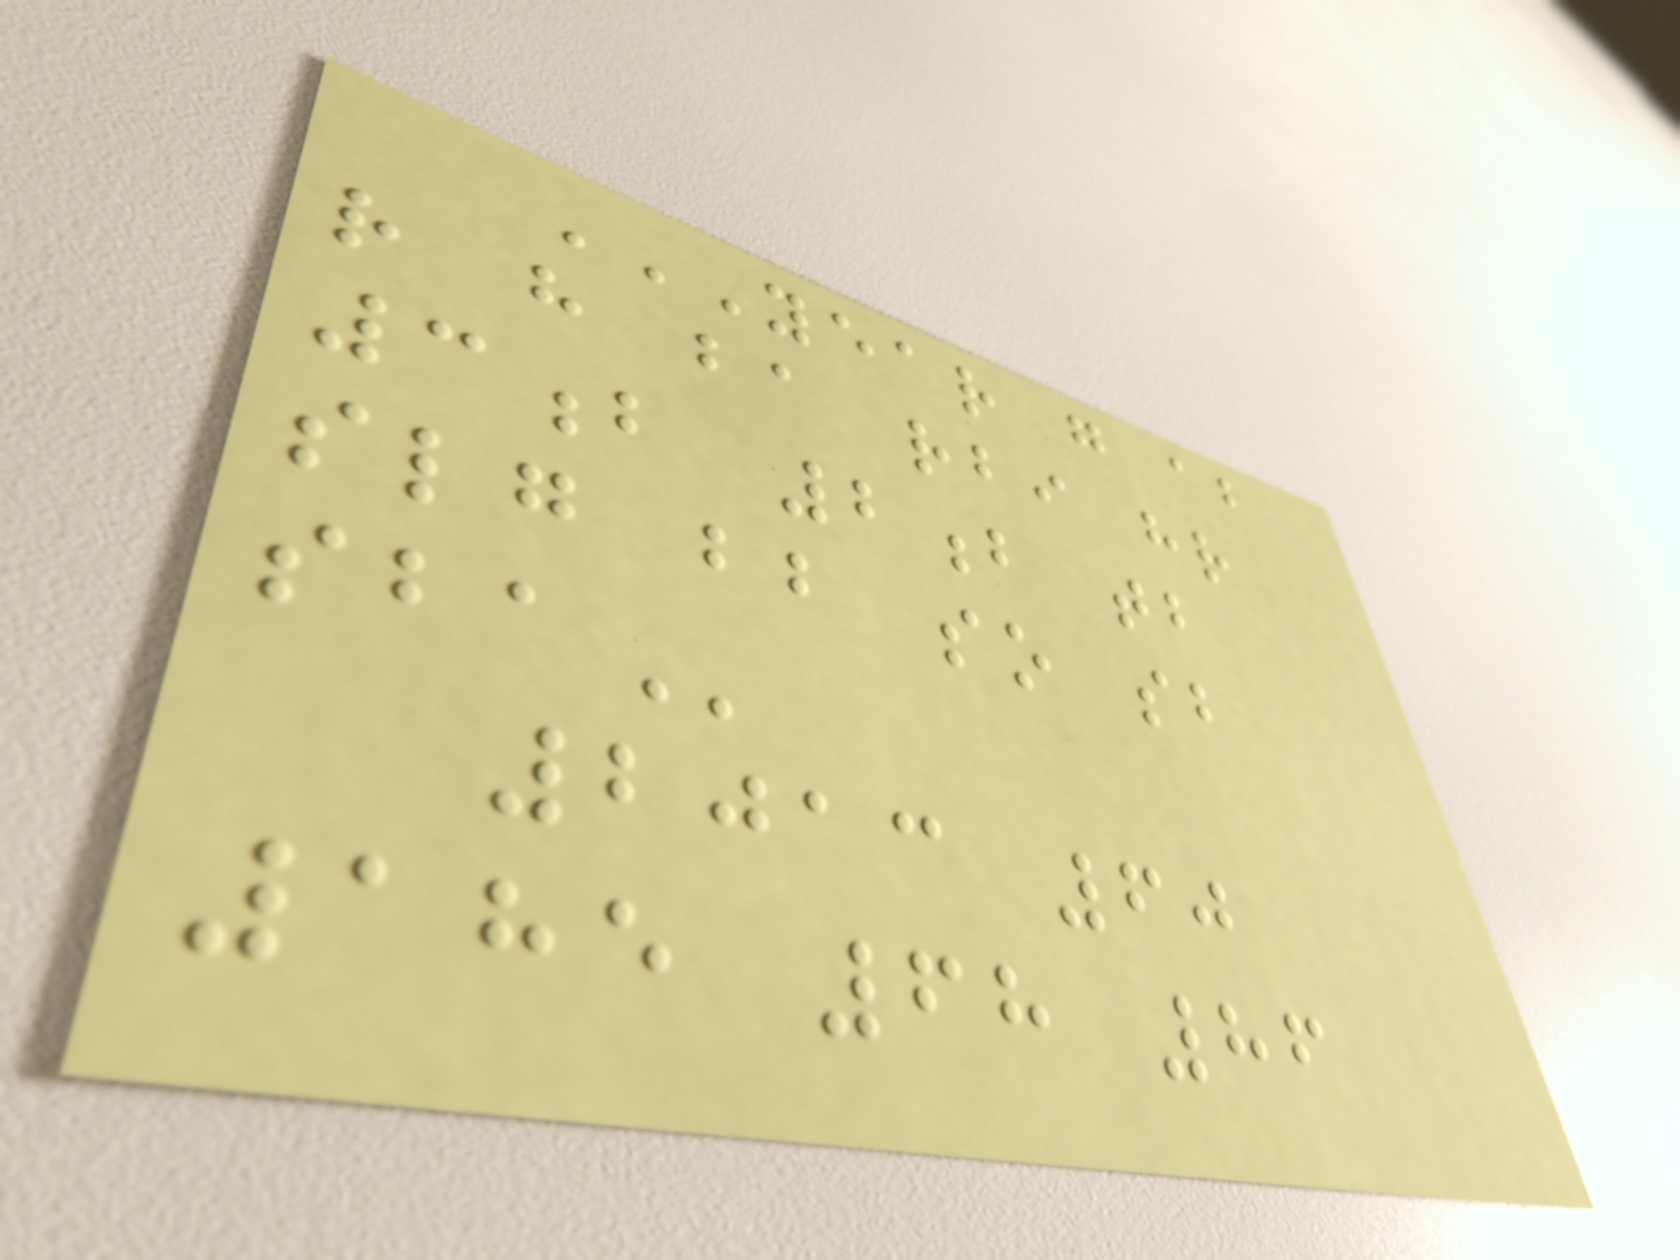YEAR G AB
R H BA RBI HR
3B 2B TB
SLG BB SO SB
SBA
2013 60
185 68 86
